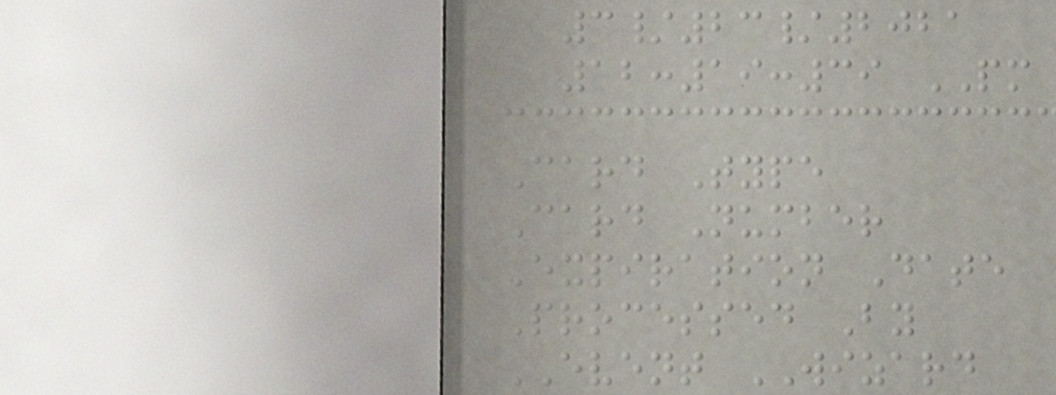3/23/2021
12:19:39 PM
Card Type
Card Number
Expiration Date
Processed By
EVENT WIZARD
